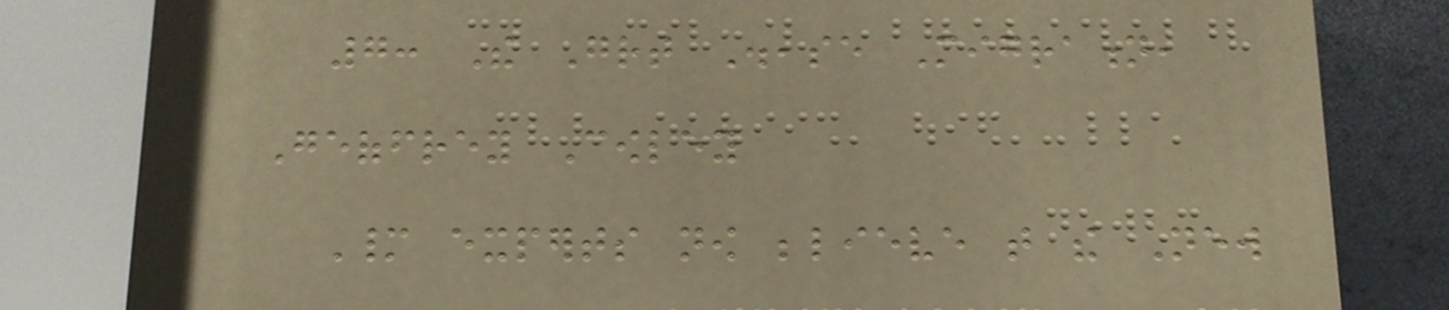7: The Great Disease Migration,
Geoffrey Cowley
Many experts now believe that the New
